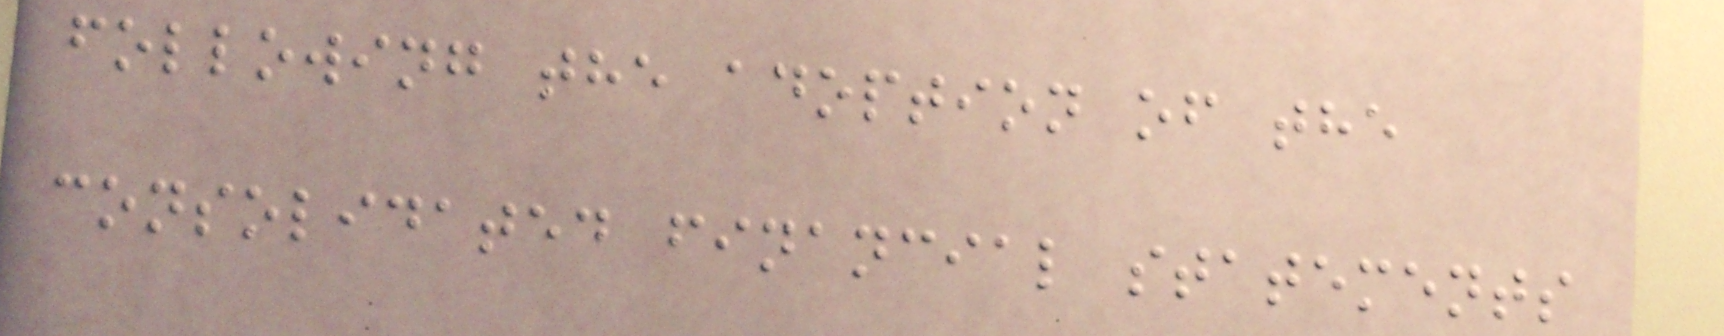following the adoption of the
consolidated financial statements
